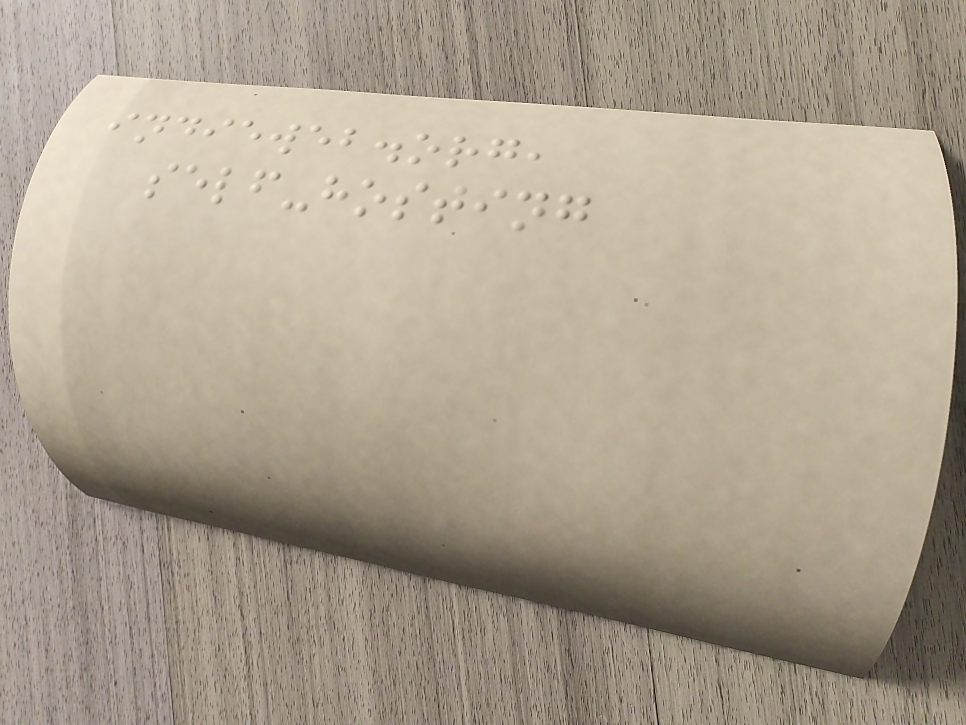indieweb.org,
self-hosting
